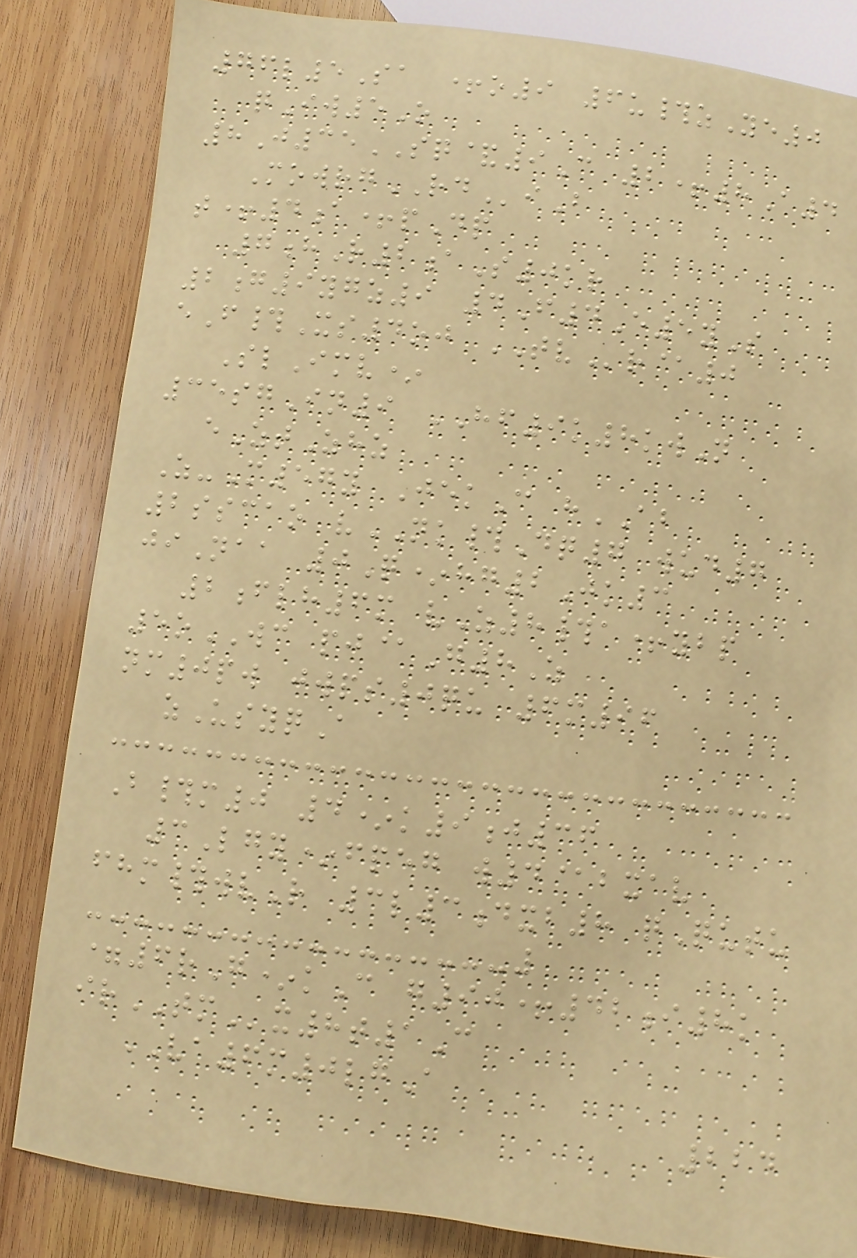76l5Sa +o9 6u#zYe0
qIw5O
8J35SQ&9C 2+8A4
MowrgRDiB
t+4a+pDp
7hR2aS0kr
2g9ygz9 4F4E5yS
eF#Xs4oj TVr@0
SlImv*
35sgIn9 HF9k8kwN
eZtZhz
Z-M57y JekC hAB
2sscao vNK#Dq7 wud7
jiNaa 0Q*hg2Jk3
2flh6m vZ8#a+ybp
5oWC pj@G8Z
nm0pw jwps0qu 6m96
zUsyqA
B#m0 4*k9j36
3Lgy*fpeg w4@bxav
fhm#wvR 3l3dxb8 qQutu
=6rG*kC g90+42i8k
irTMx8t1C
VA6m0lgA
224
